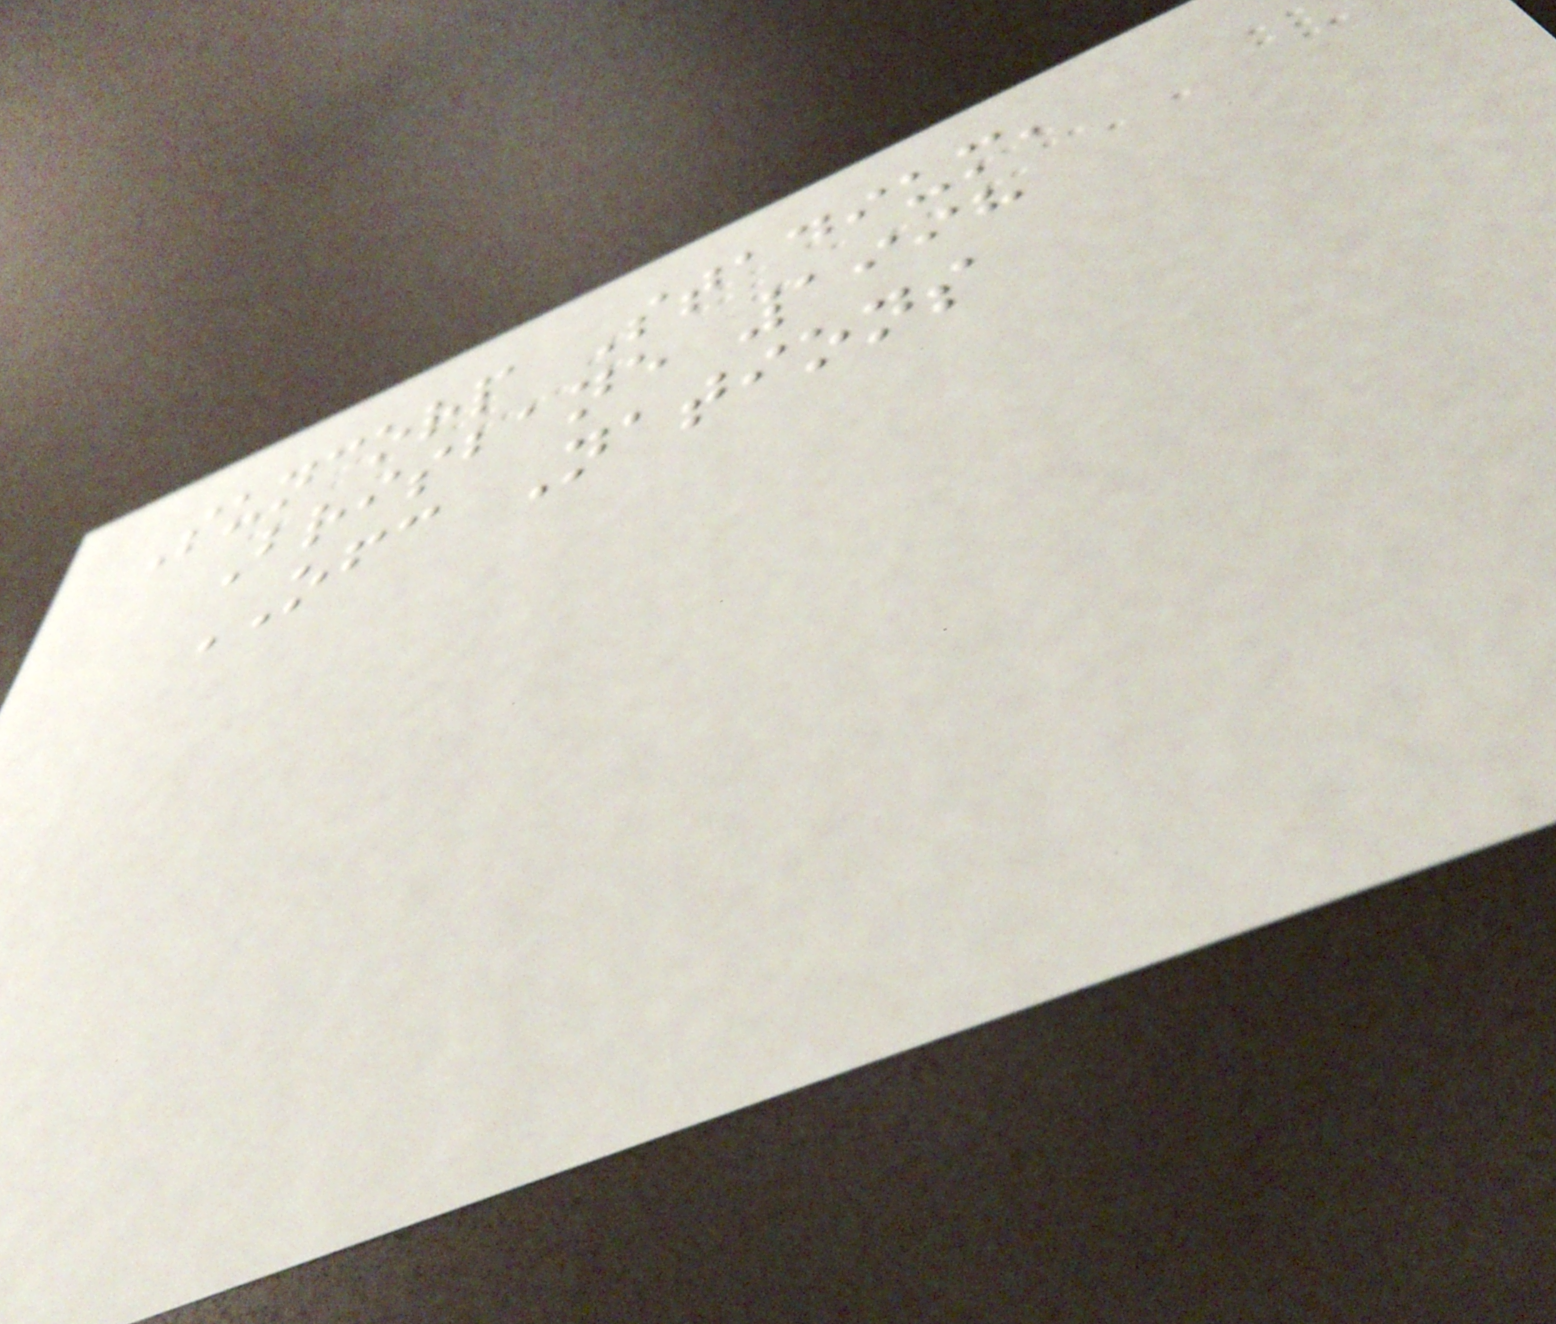Suncorp Stadium,
Brisbane 1998
OFC Nations
